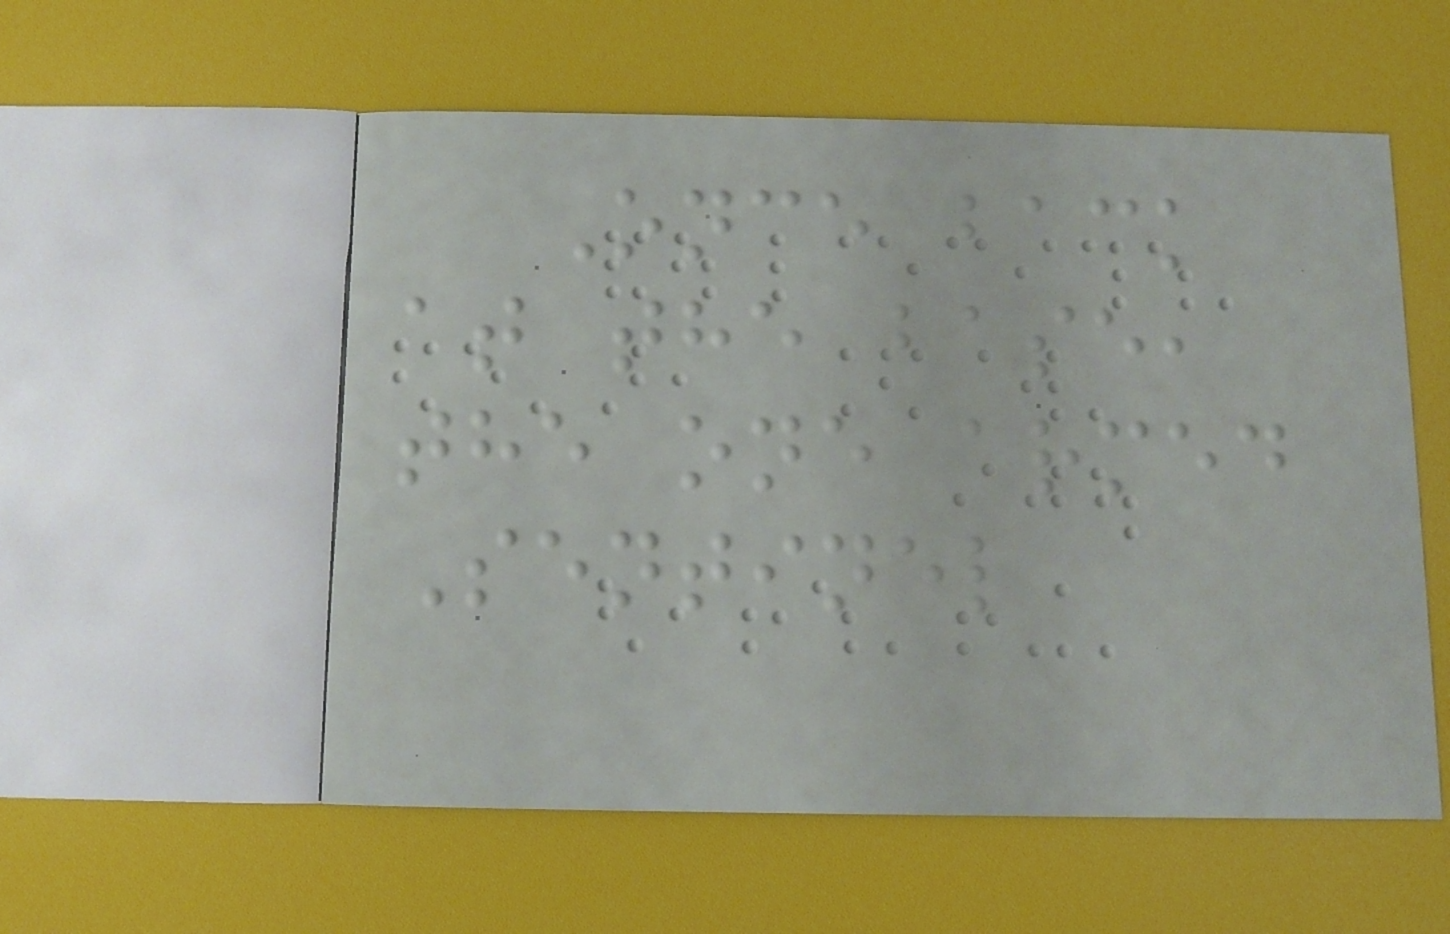Once back
at the base,
the one armed
Sentinel
